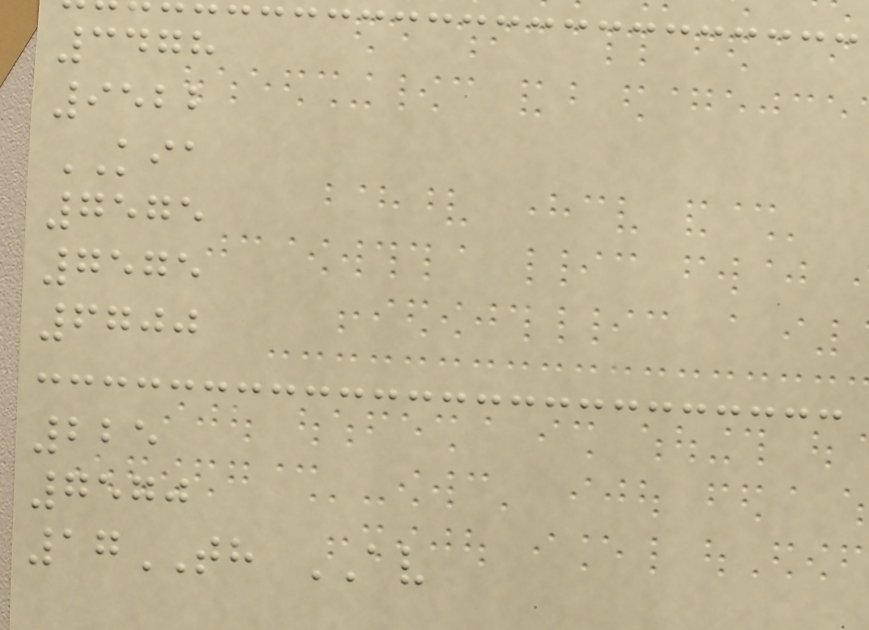3478
9522
KIA
7575
7575
6700
225
7570
17TH AV
